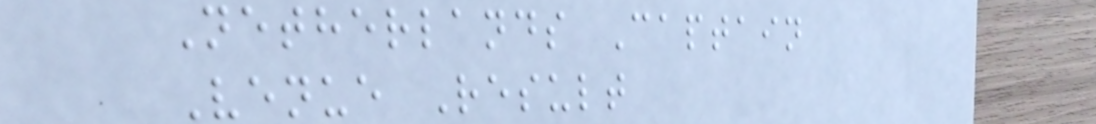Netherlands Captain
Venue Result
